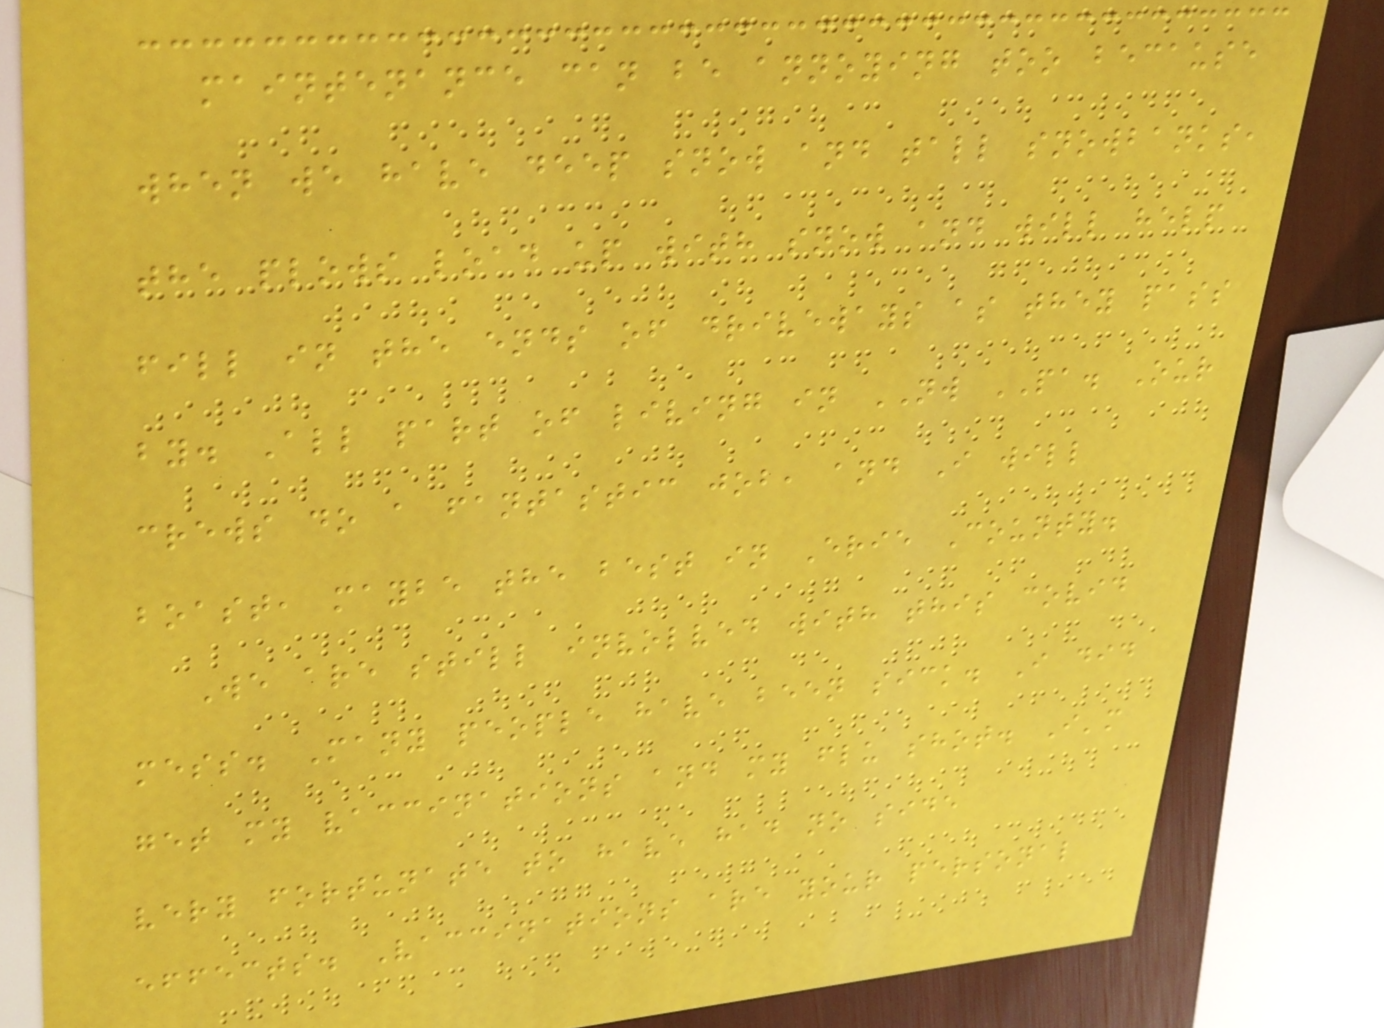maintenance can be annoying too because
when we have deep snow and tall snowbanks,
the plows load up with snow and will help
fill in the ends of driveways as they pass
by. All part of living in NW PA. Our
crews do a fantastic job, and I will
boast, maybe the best in Erie County.
We are still involved with this covid
mess. Many people have been sick. I did
get my vaccinations and my flu shot. I'm
very fortunate to have had no side
effects. Vaccinations are your personal
